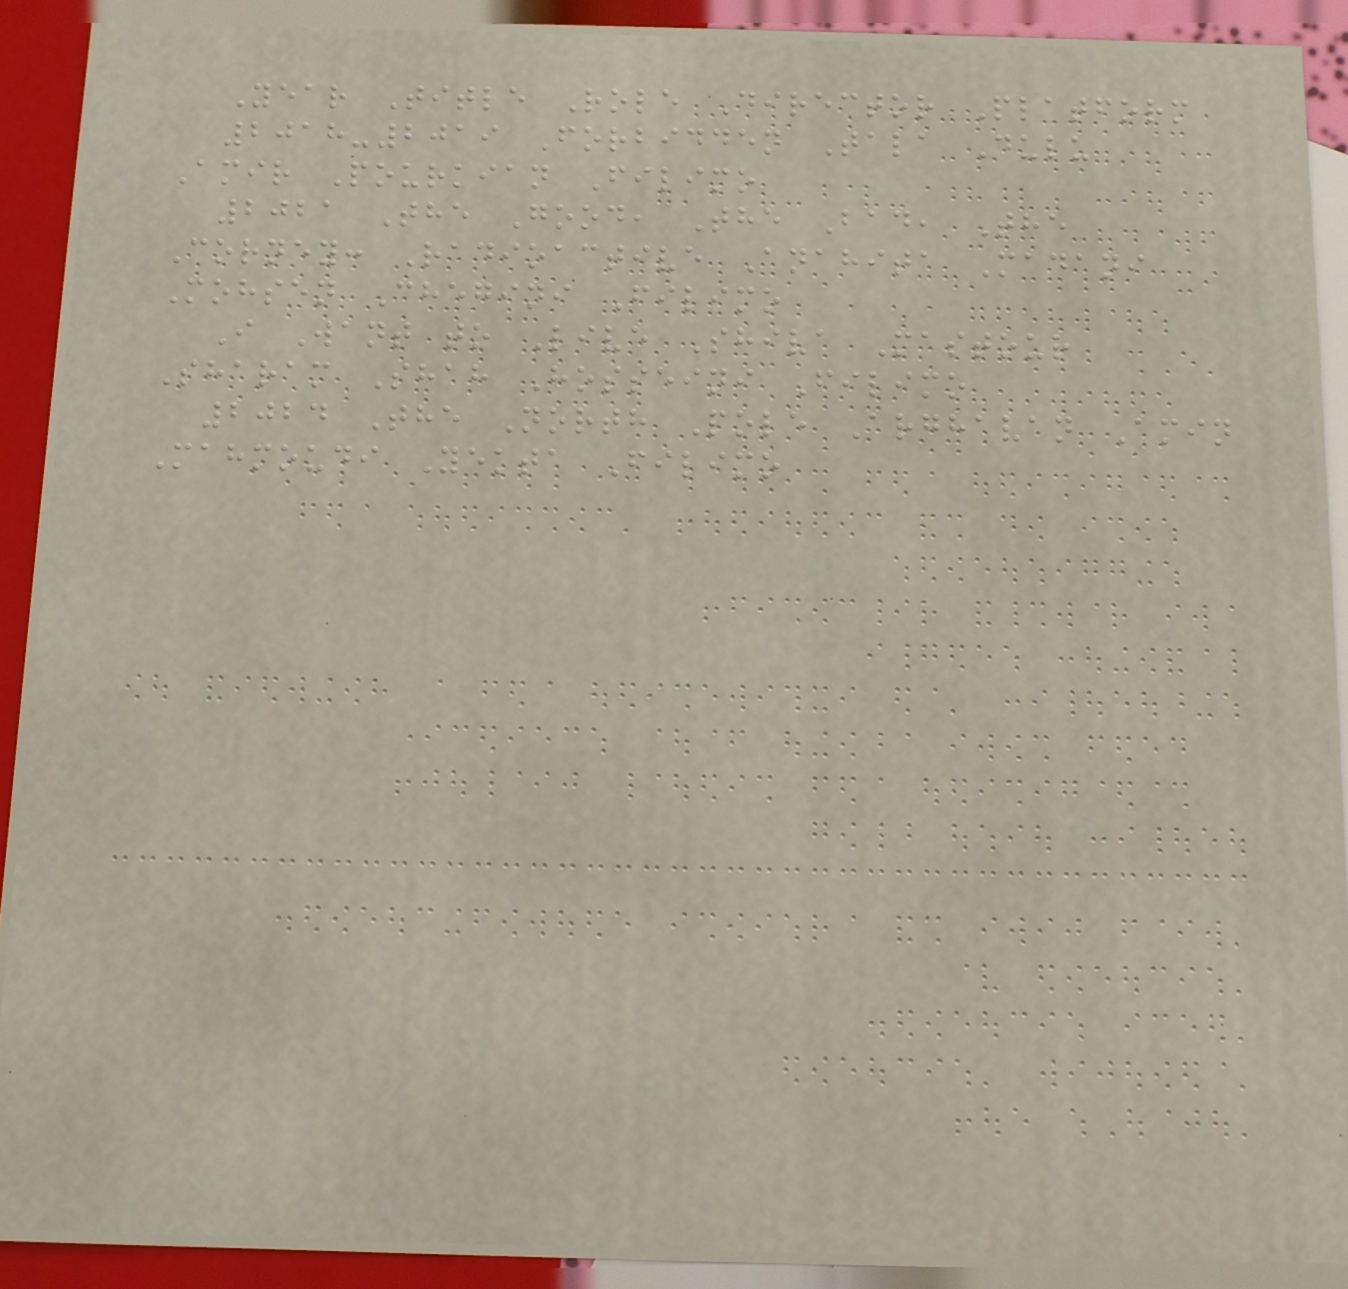Year Title Role Director Platform
2018-2019 Forbidden Tala Dulu
Amir Pourkian Filimo
2021 The Good, The Bad, The
Corney: Radioactive Anahita Madani
Mohsen Chegini Filimo
I Want to Live Shiva Mastour
Sharam Shah Hosseini Filimo
2024 The North Pole Arghavan Amin
Mahmoudi Yekta Filimo
